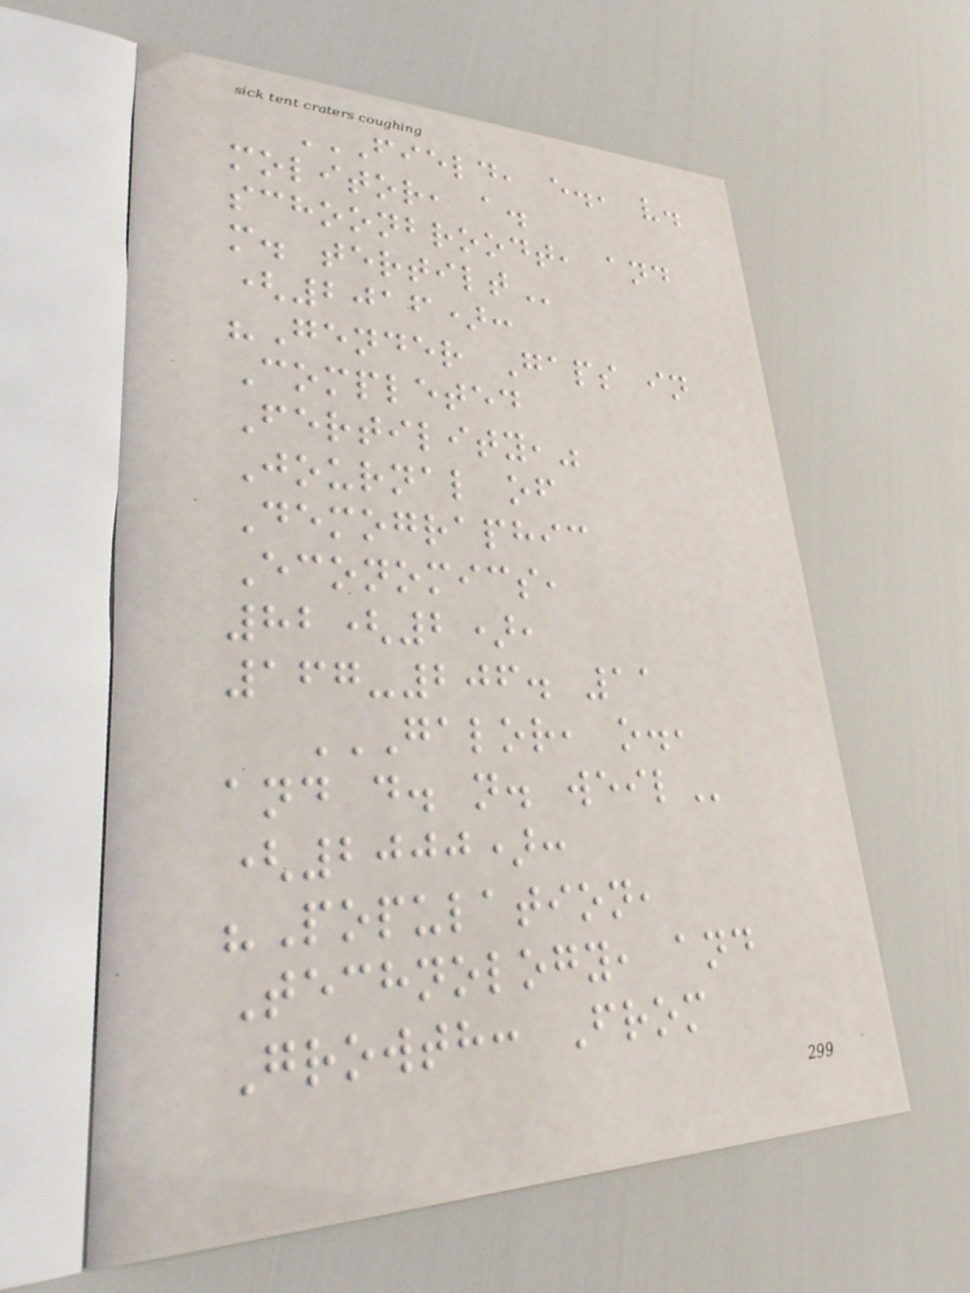FIELD, E., V.
MOLITOR, A.
SCHOONBROODT, AND
M. TERTILT
(2016):
"Gender Gaps in
Completed
Fertility,"
Journal of
Demographic
Economics,
82(2),
167-206. 11
GALOR, O.,
AND D. N. WEIL
(2000):
"Population,
Technology, and
Growth: From
